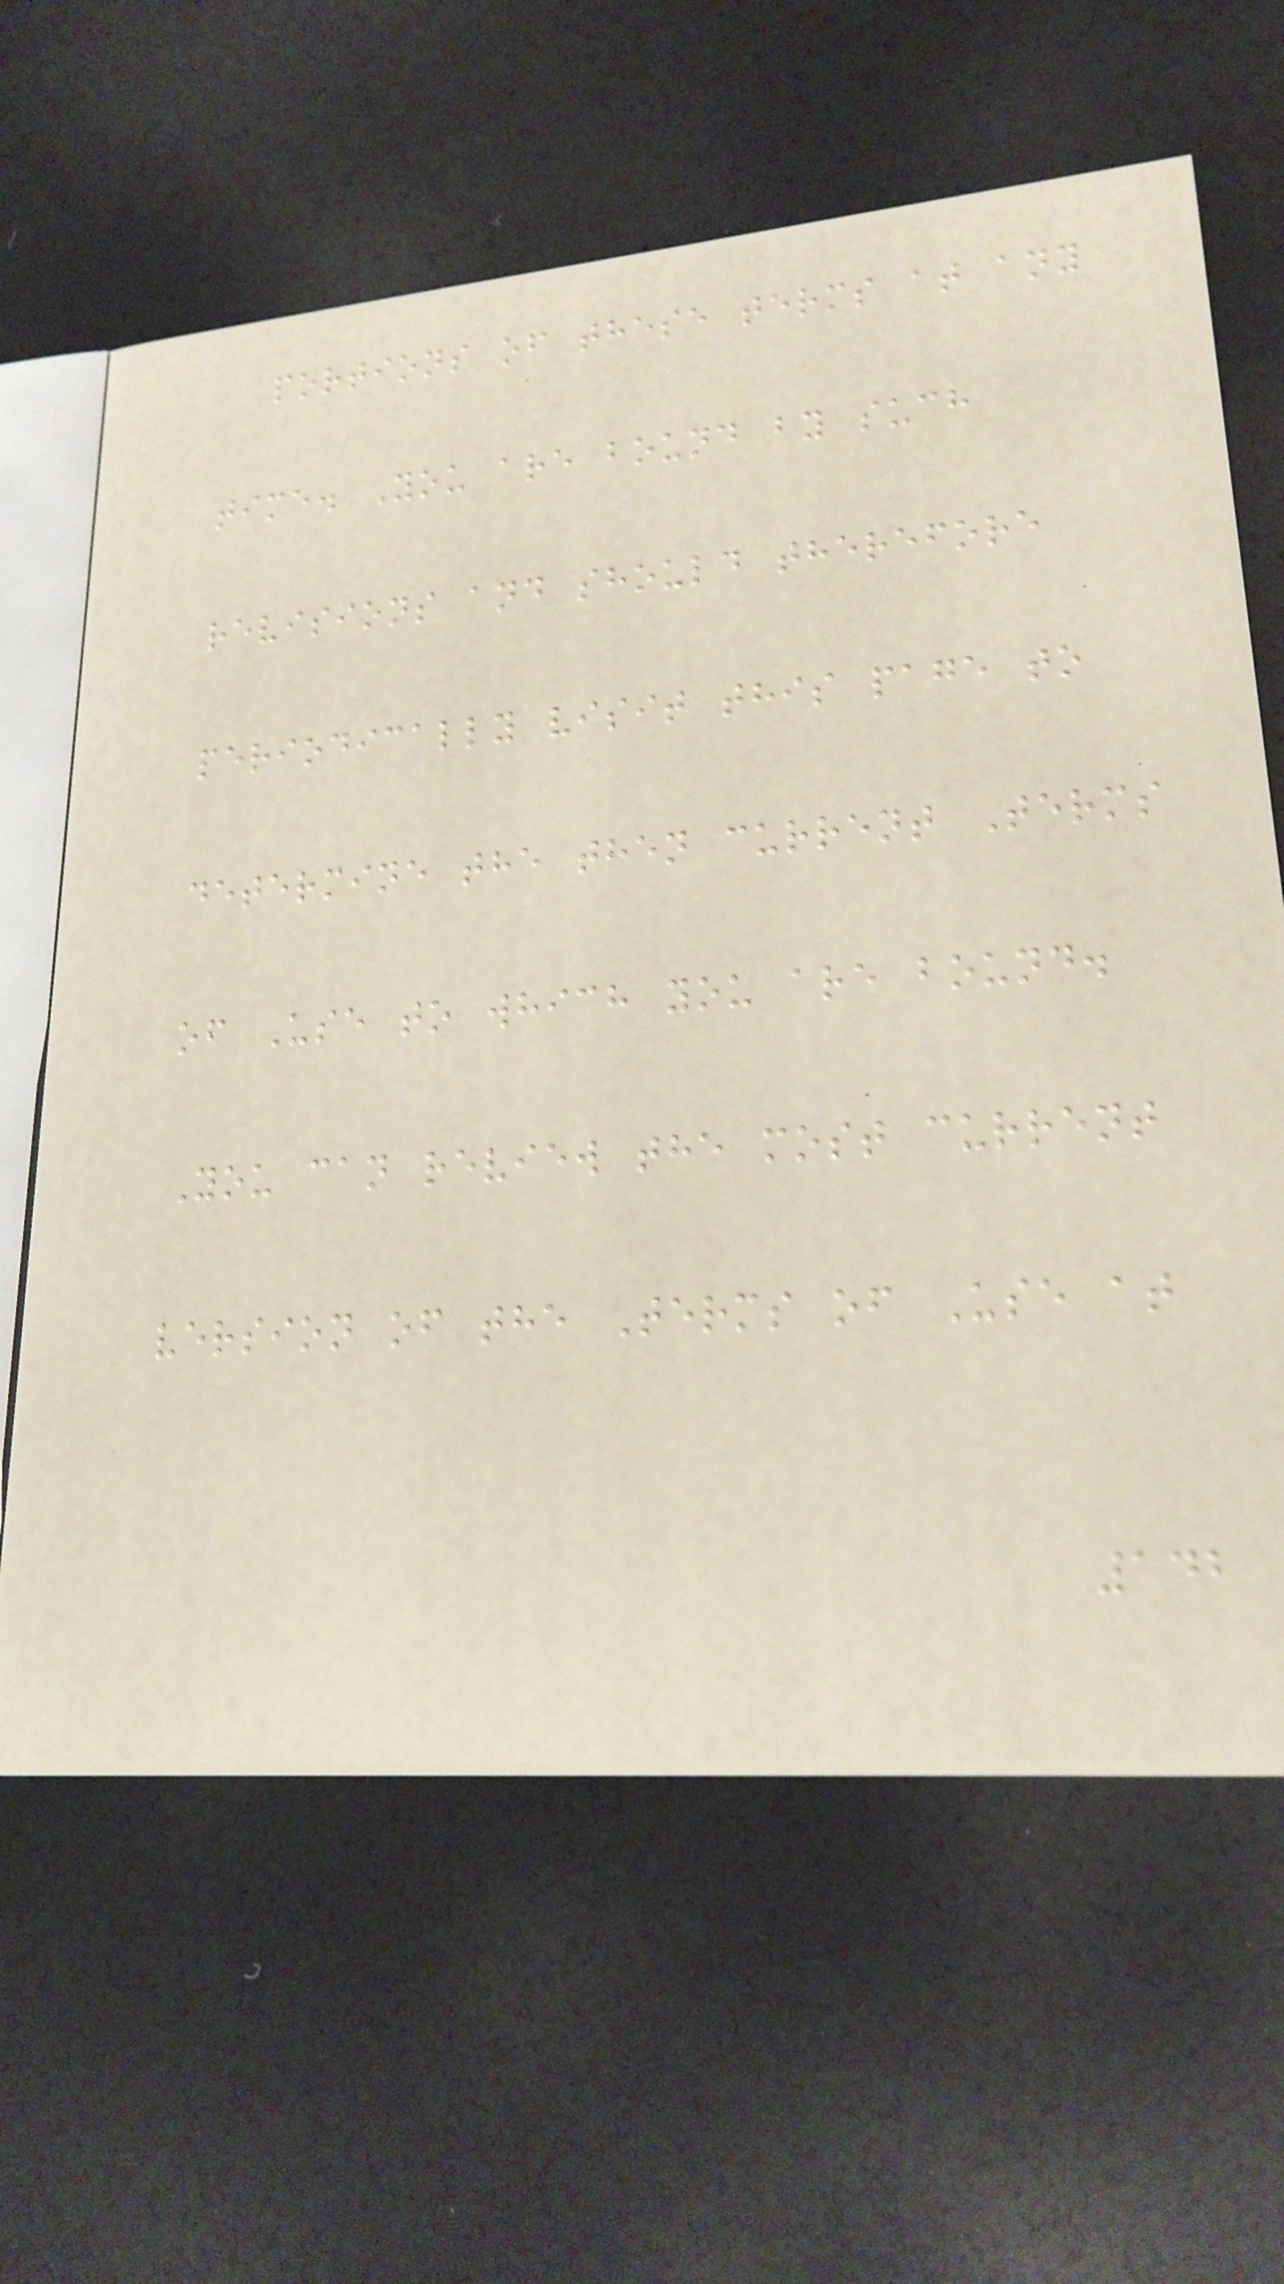portions of these terms at any
time. You are bound by such
revisions and should therefore
periodically visit this page to
determine the then current Terms
of Use to which you are bound.
You can review the most current
version of the Terms of Use at
142
